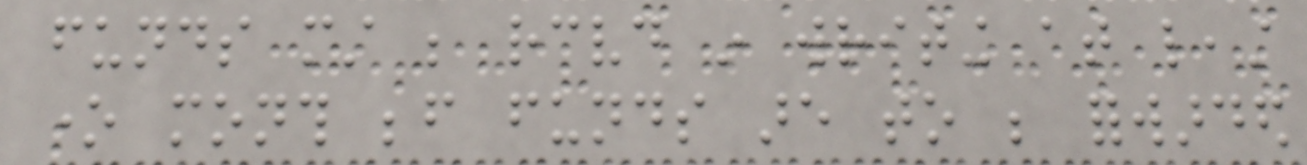funds must be received in writing at least
one month before funds are to be forwarded
